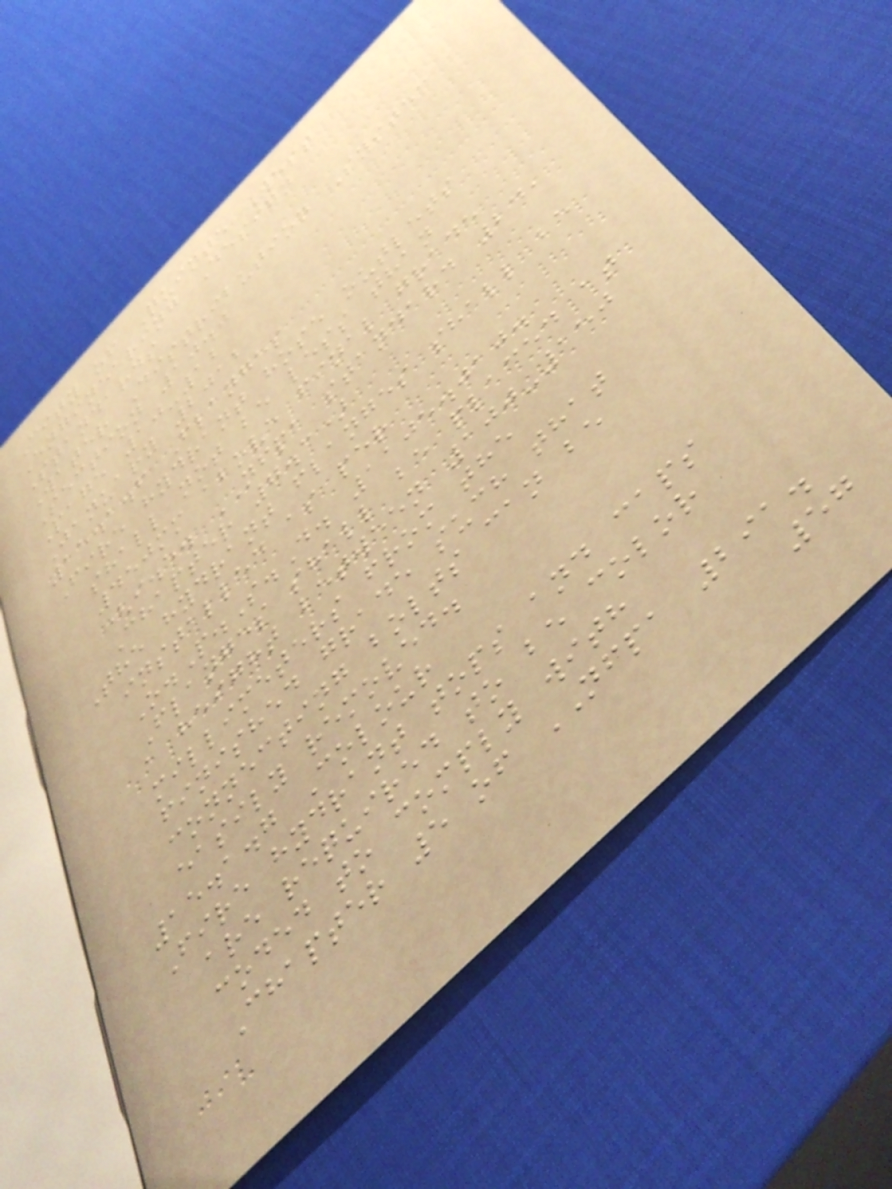City of Quinte West
Engineering Design
Standards
Water Distribution System
Section 10.0
Page 10-12
January 2012
15.1.6 Flanges
Fire hydrant hose outlets
shall not be less than
450mm above final grade
(i.e. NFPA standard 24,
Chapter 7.3)
The hydrant flanges shall be
installed as per
O.P.S.D. 1105.010.
Flanges shall be placed at
a height between 100-150
millimeters from the
finished grade such that
connecting bolts can be
easily removed.
15.1.7 Colour
Fire hydrant tops and caps
are required to be color
coded to comply with
Chapter 5 of NFPA 291.
57
